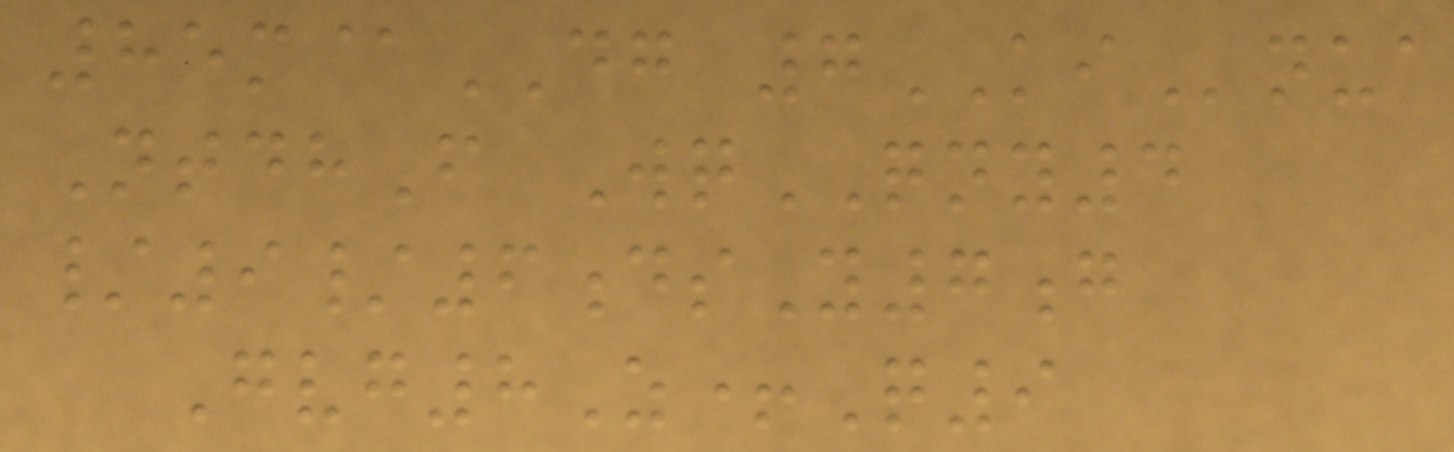85m@DG 7KInua
NtdhF WqQNY4
/9/6dsY7g
Gvg8Z+Q9
